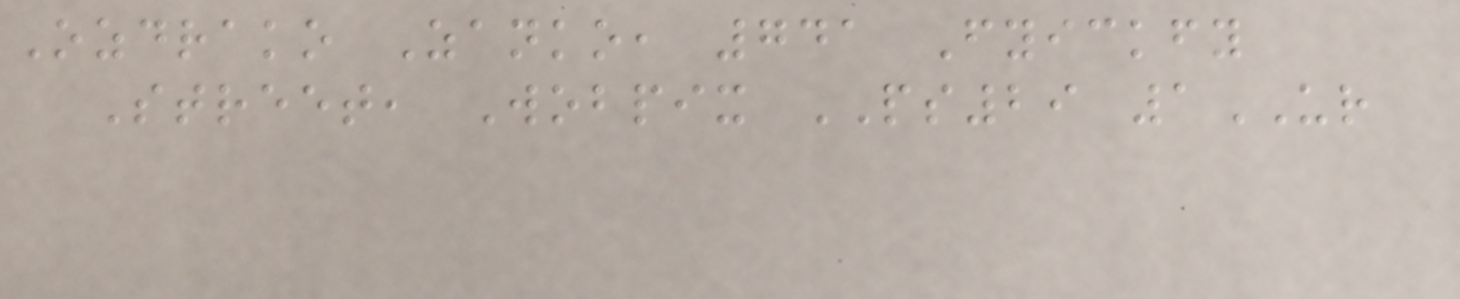Ozdrako Zanko, 741 Fyickfy
Street, Wobpix PS29 1UR
